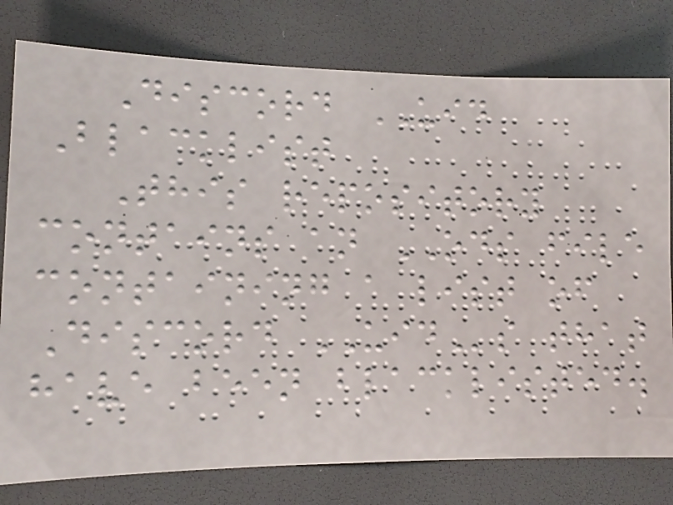Discord UID
Blacklist
This repository
contains an ODS file
containing a list of
Discord UIDs that
have been blacklisted.
